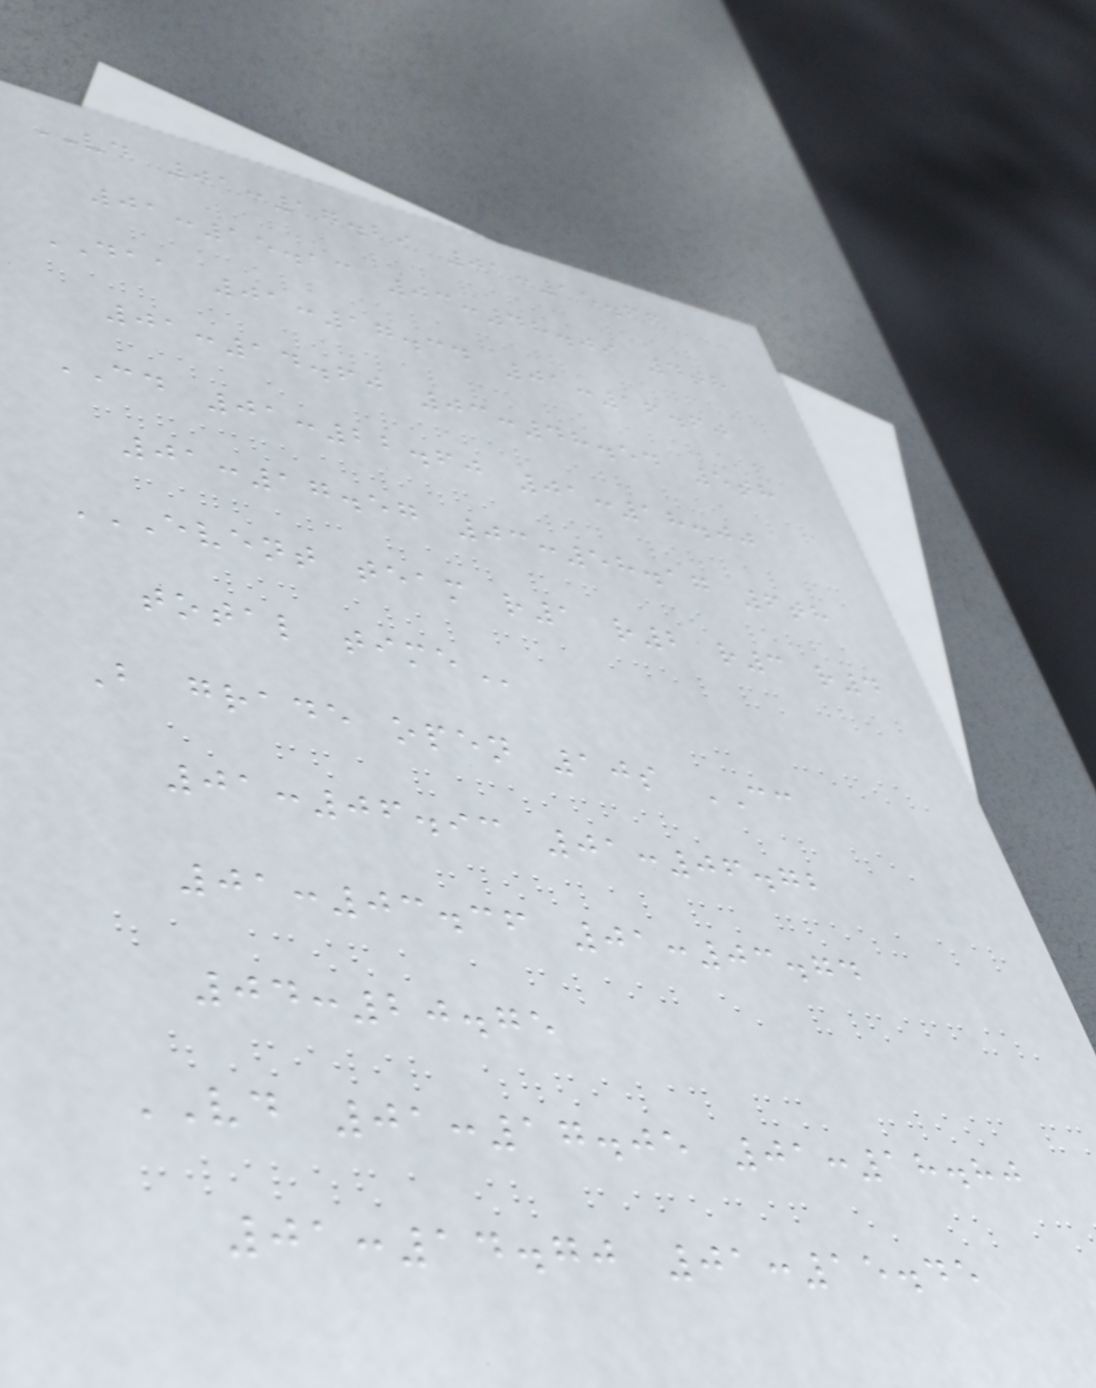VD 01:17.29 01:15.67
01:15.13 03:48.09 4th
DAA 01:17.34 01:16.60
01:14.60 03:48.54 5th
CD 01:22.60 01:18.00
01:17.57 03:58.17 6th
EVENT TEAM R1 R2 R3 R4
TOTAL TIME
B grade open 10s CC
01:06.93 01:06.72
01:03.36 01:03.74
04:20.75
VD 01:17.05 01:18.80
01:14.70 01:15.45
